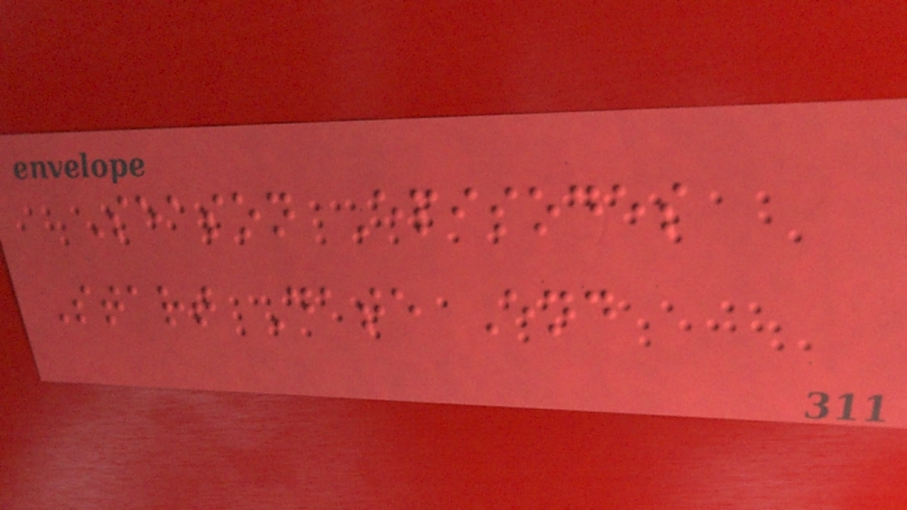Season Episodes
Start Date End
